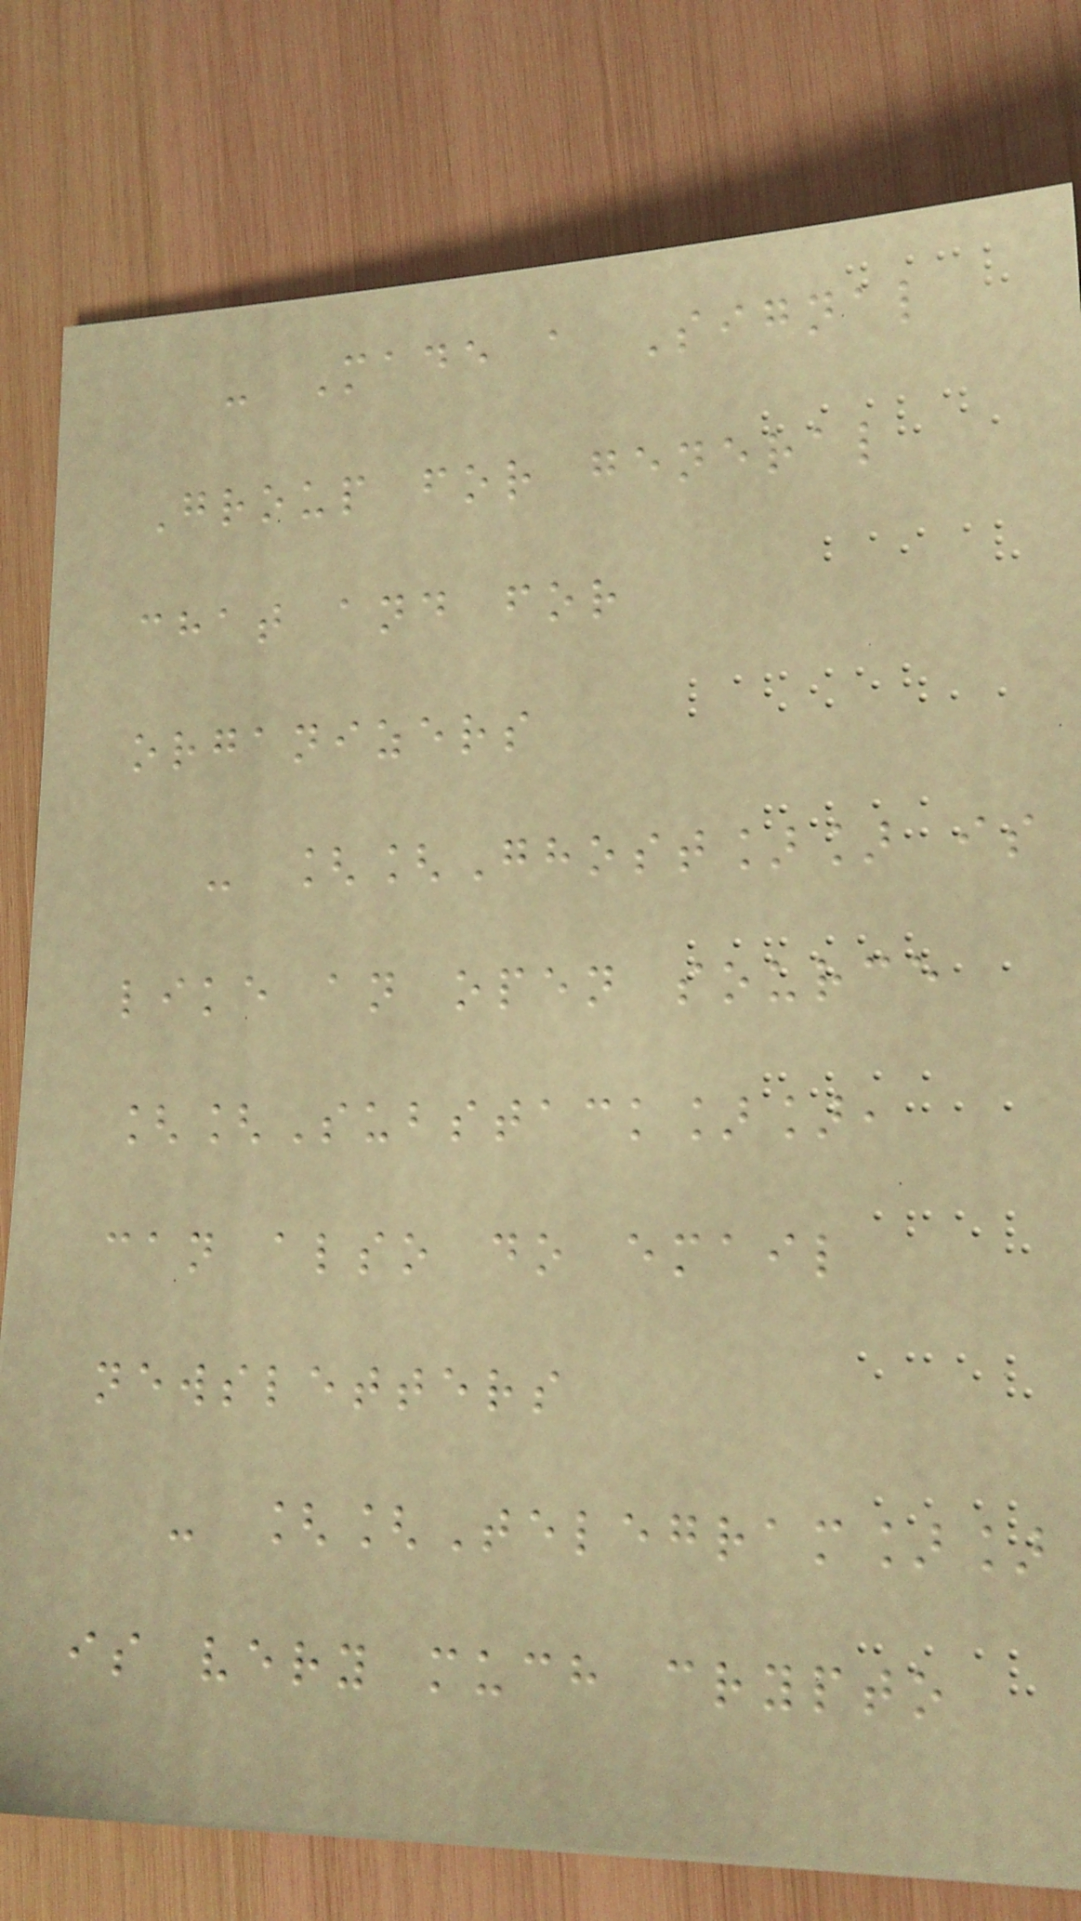- Made a Signal
Group for general
chat and for
organizers
- [[Ghost]] is
like an open source
[[Substack]],
can also do email
newsletters
- [[Telegram]]
is very much crypto
